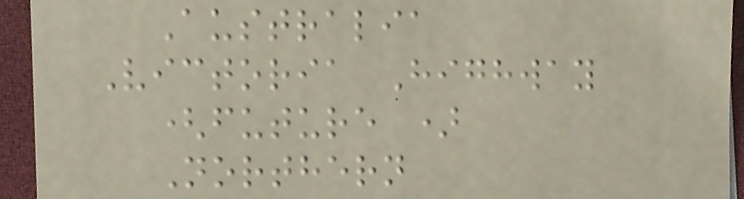Australia
Victoria Highway
(future )
Northern
